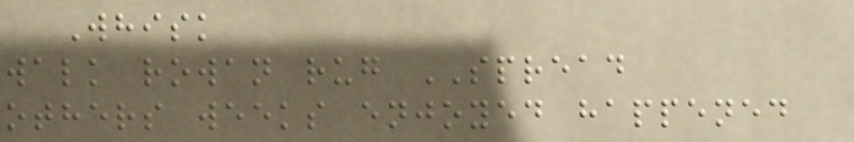Whisk
walk rowan rug SPREAD
others weeks enjoyed happened
